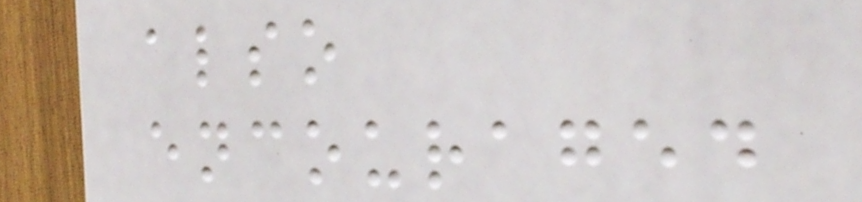also
encouraged
